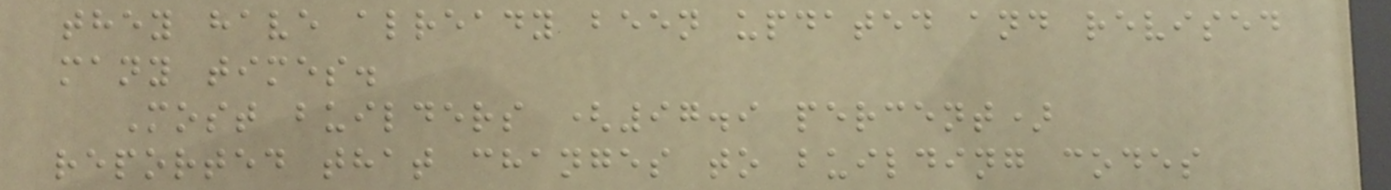they have already been updated and revised
many times.
Most builders (97.9 percent)
reported that changes to building codes
